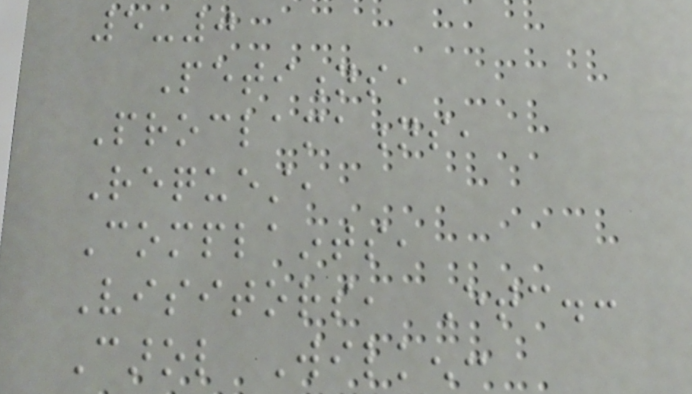5-0
Petitions,
Proclamations,
Request,
Complaints,
Visitors, Etc.:
Carol Wilken:
